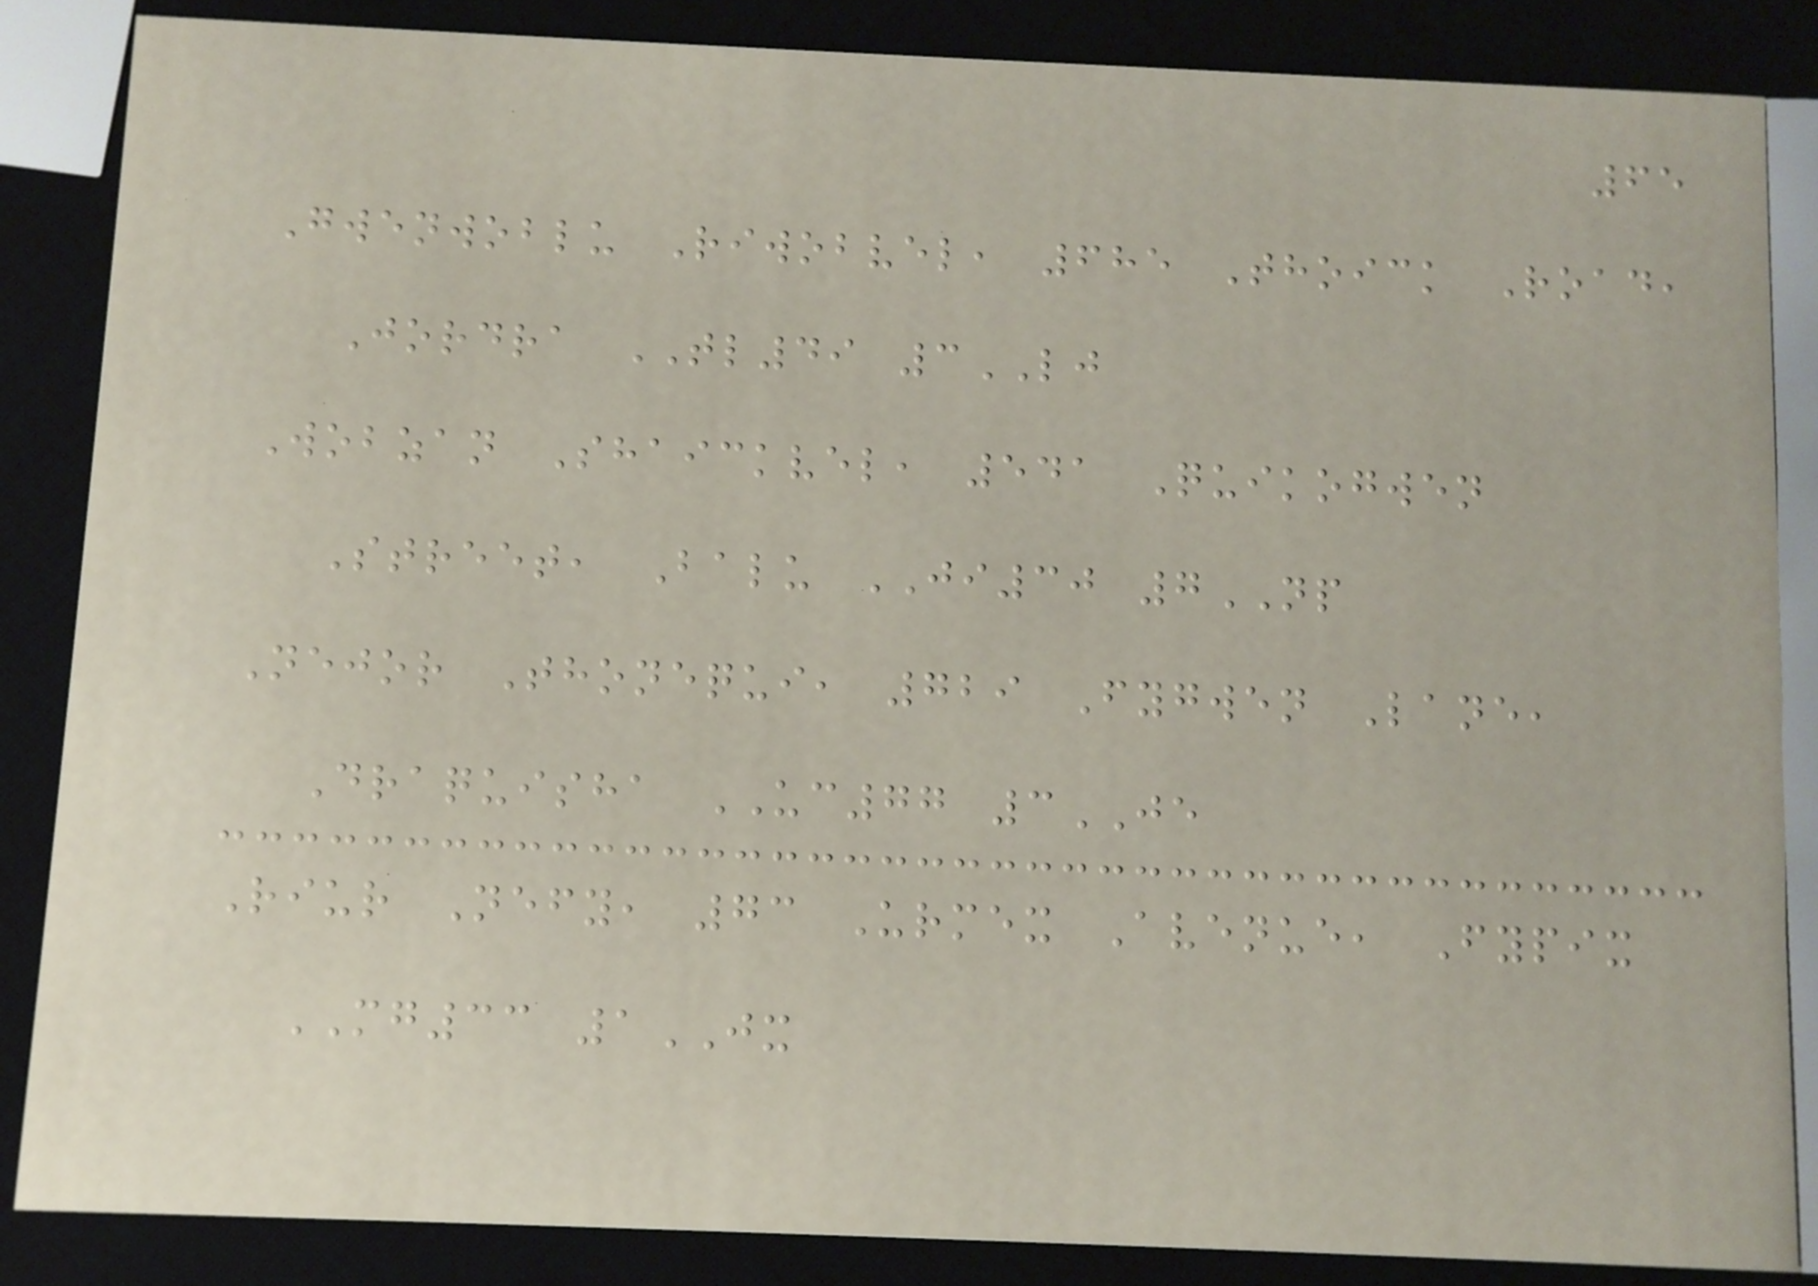65
Gwenwoblu Riwobvel, 685 Thoick Road,
Jordra TL49 3LJ
Wobzan Shaickvel, 541 Quikogwen
Street, Balu JI30 7NP
Nejor Thonequi, 729 Fygwen Lane,
Draquisha UC77 3JE
Riur Nefy, 73 Urmex Avenue, Fypix
MG33 1JX
